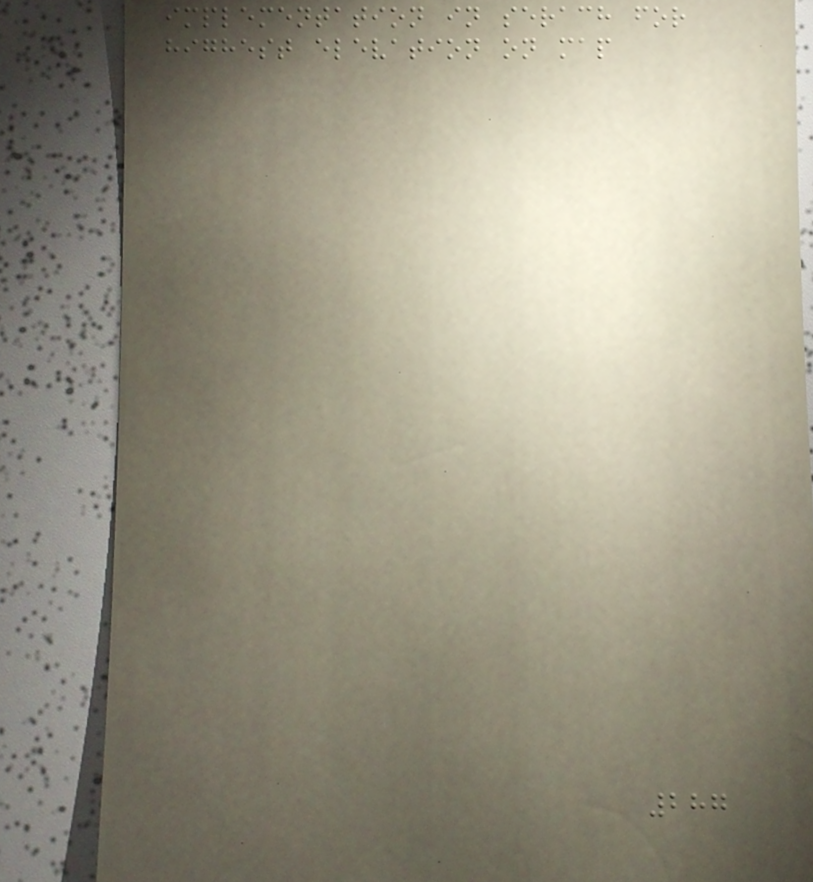implementation in serach for
highest elevation on map
287
